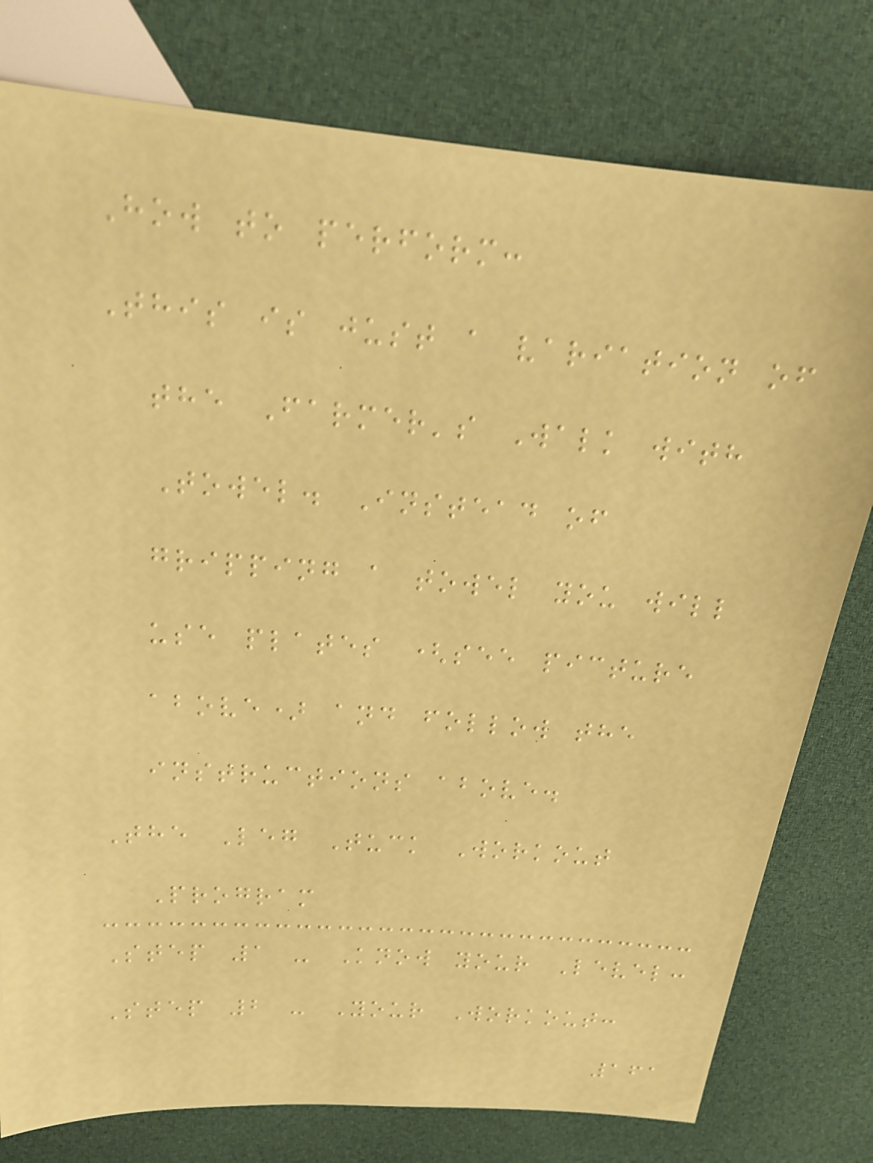How to perform:
This is just a variation of
the Farmer's Walk with
Towel. Instead of
gripping a towel you will
use plates (see picture
above) and follow the
instructions above.
The Leg Tuck Workout
Program
Step 1 - Know your Level:
Step 2 - Your Workout:
161
